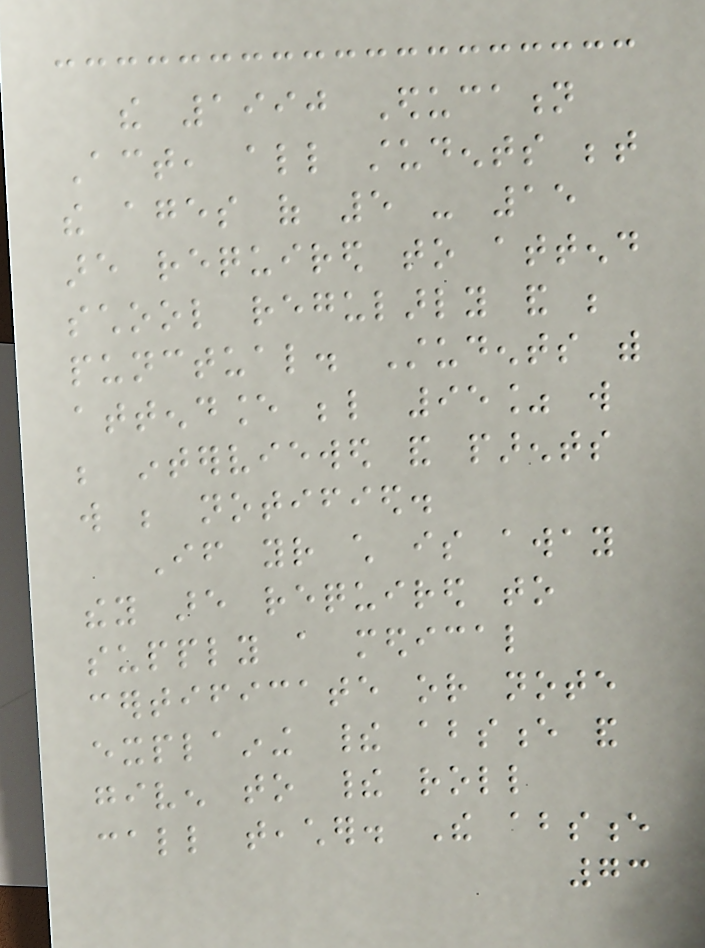the 1990 Education
Act, all students between
the ages of 5 - 15
are required to attend
school regularly and be
punctual. Students with
attendance below 95% will
be interviewed and parents
will be notified.
If your child is away
they are required to
supply a medical
certificate or note
explaining their absence and
given to their roll
call teacher. The absence
73
